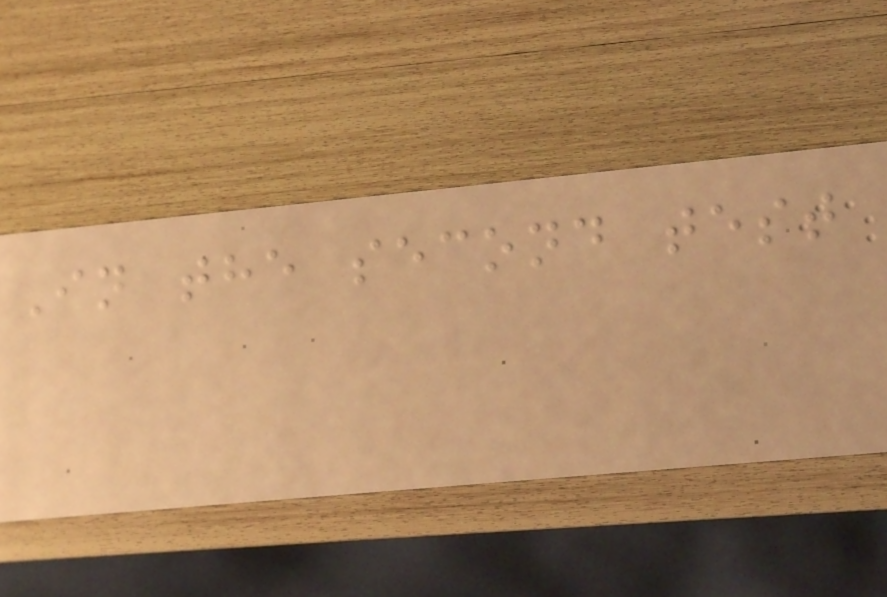In the second test
